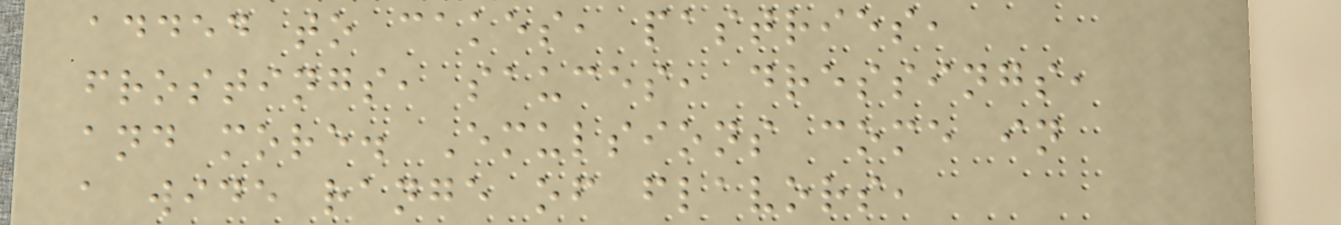added to cakes, pastries,
frostings, sauces, dressings,
and more. Emulsions come in
a wide range of flavors,
